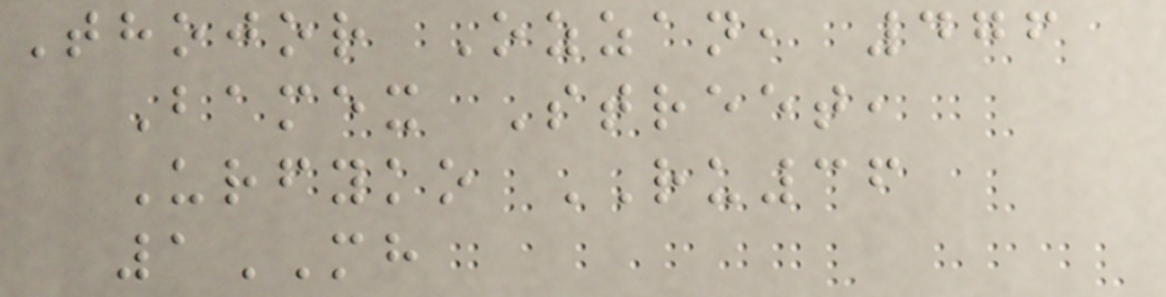Thojor Ozzan, 476
Bamex Street,
Urfyko RU36
1MH
